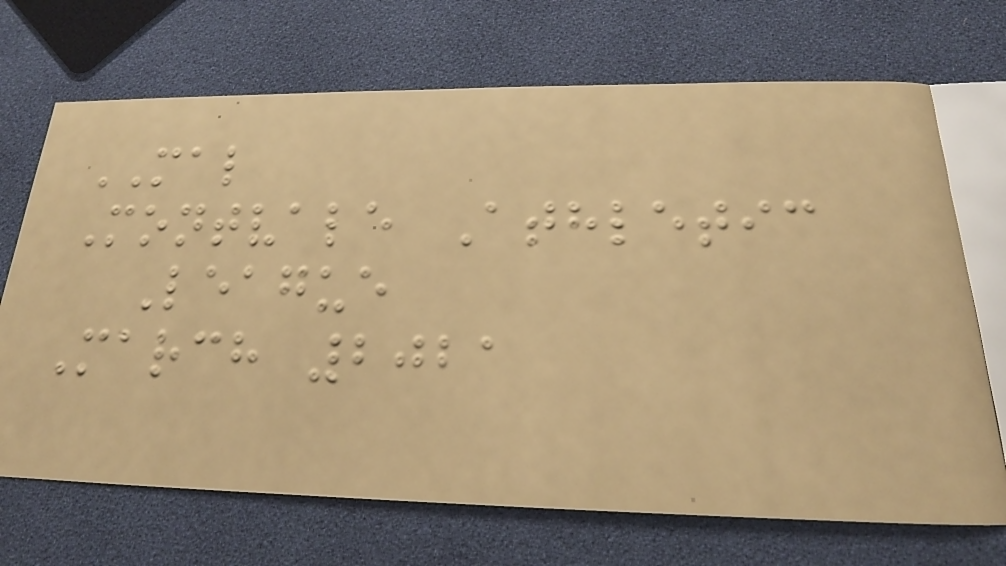MAL
Montvale Athletic
League
March 2021
